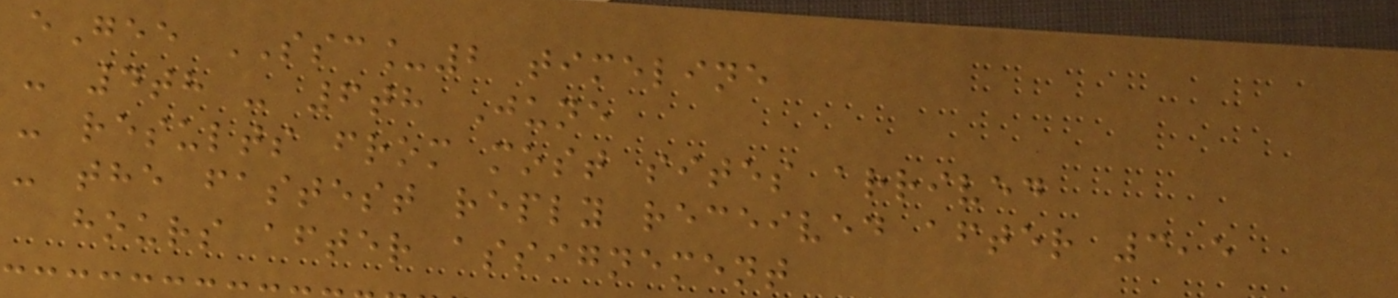eGee SSC_2 timeline
- 4th - 6th June
- results from most sites arrived
- the fastest reply received after 3,5
hours after assignement
